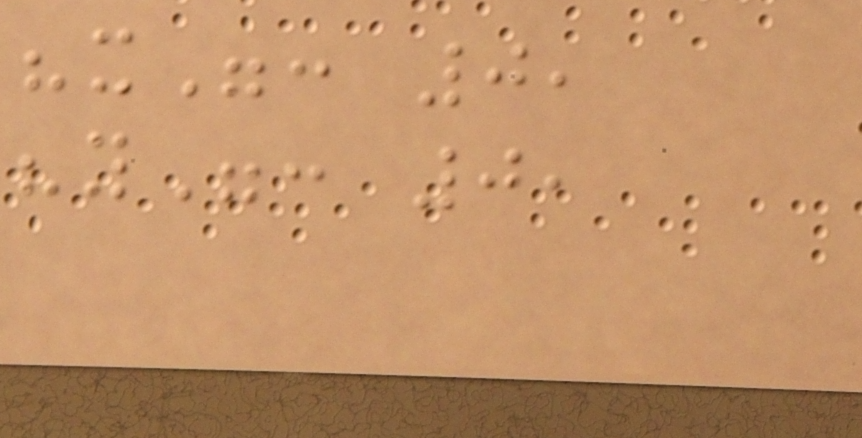"x": 0,
"y": 0,
